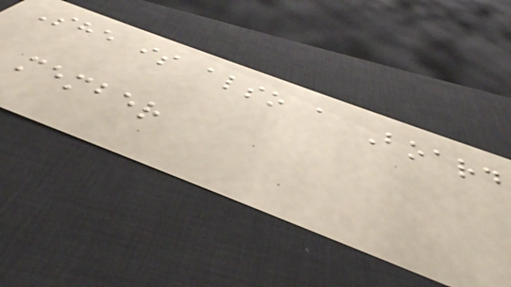She is also a Board
member
